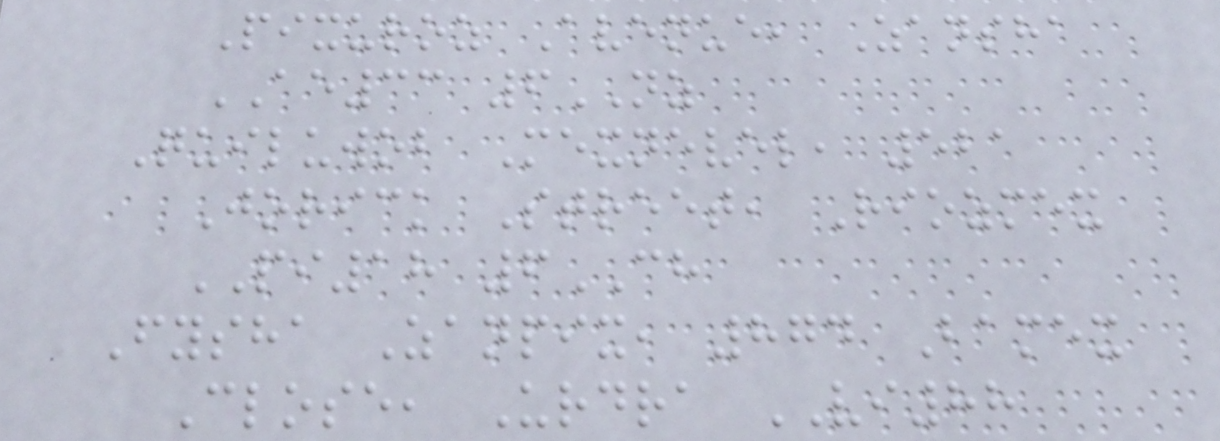Pixuroz Avenue, Zansha
AE33 6NZ
Quiluwob Mexnevel, 521
Jorick Street, Riozmex
PI18 6CH
Fysha Zanpix, 874 Bamex
Close, Urdra VI88
